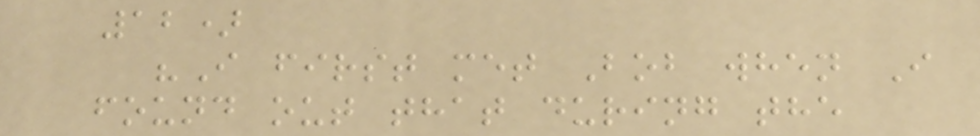12)
"I first met Bob when I
found out that during the
